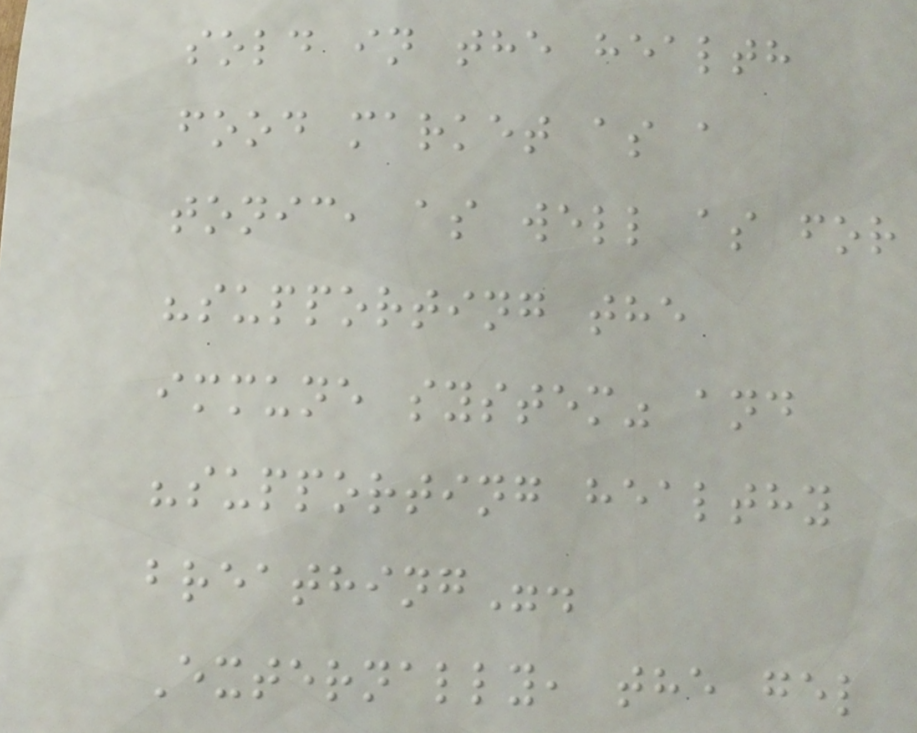sold in the health
food market as a
tonic, as well as for
"supporting the
immune system" and
"supporting healthy
breathing".
Externally, the gel
